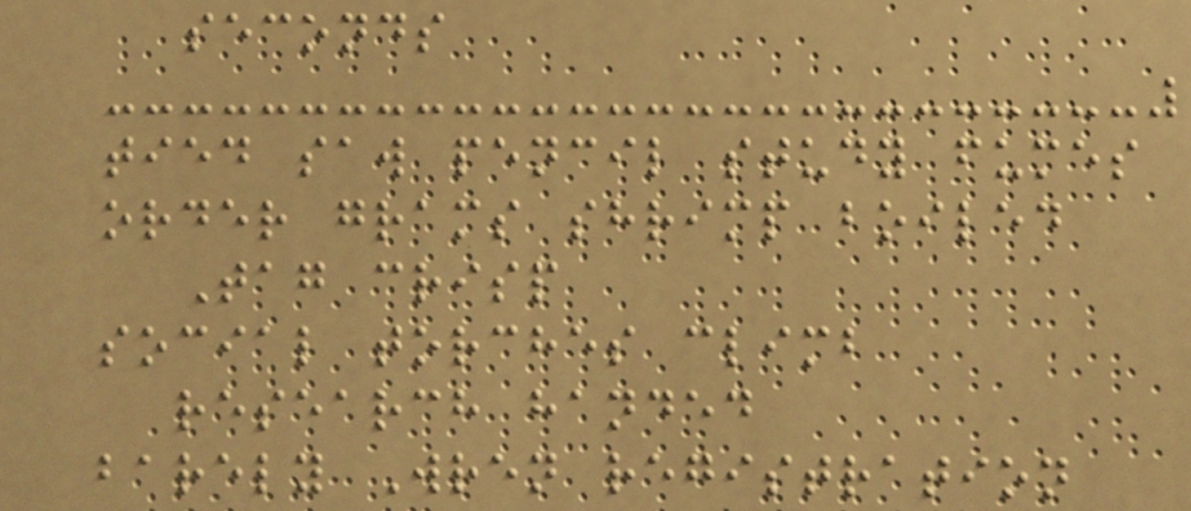seconds
tied saw pencil study fumes
order grams shrimp boiled
Tag crisp
social torches climb
research handed
barely Wren registration
